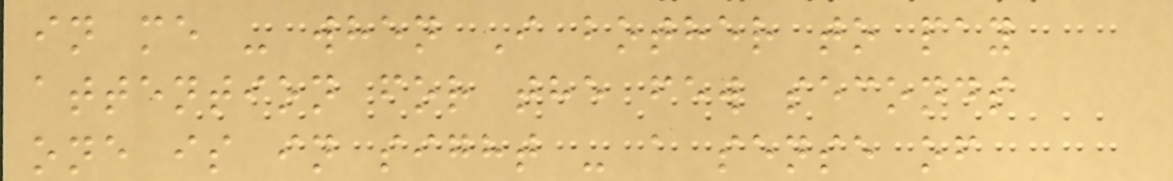in me - when I bother to pay
attention for the few seconds
one is in sight - a sense of
